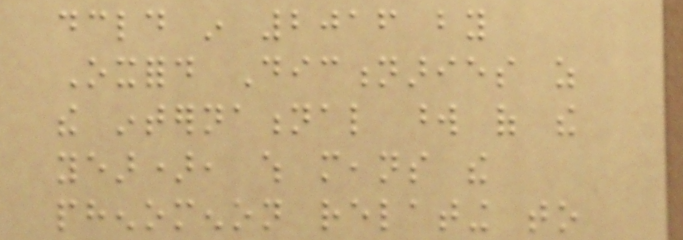declared in 2016 by
Oxford Dictionaries as
the international word of the
year), which means the
phenomenon relating to
